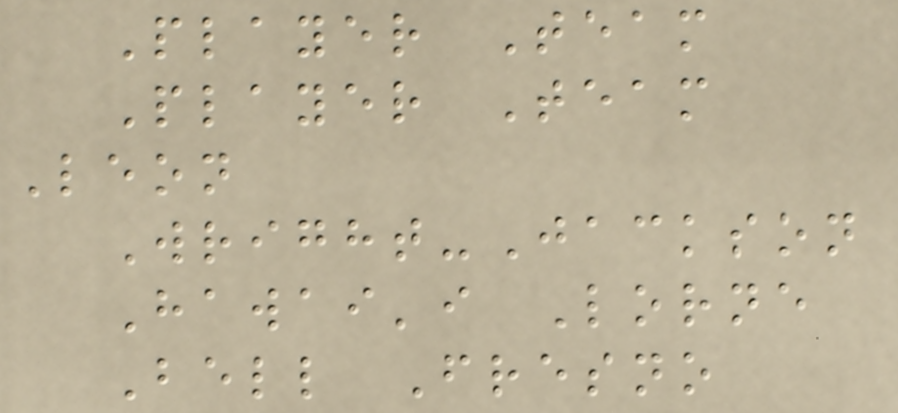Player Team
Player Team
Leon
Wright-Jackson
Hawai'i Lorne
Bell Fresno
